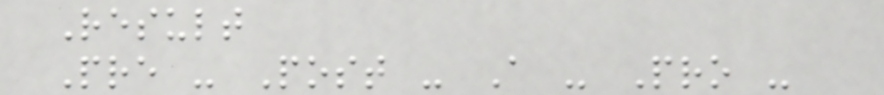Result
Pre - Post - A - Pro -
